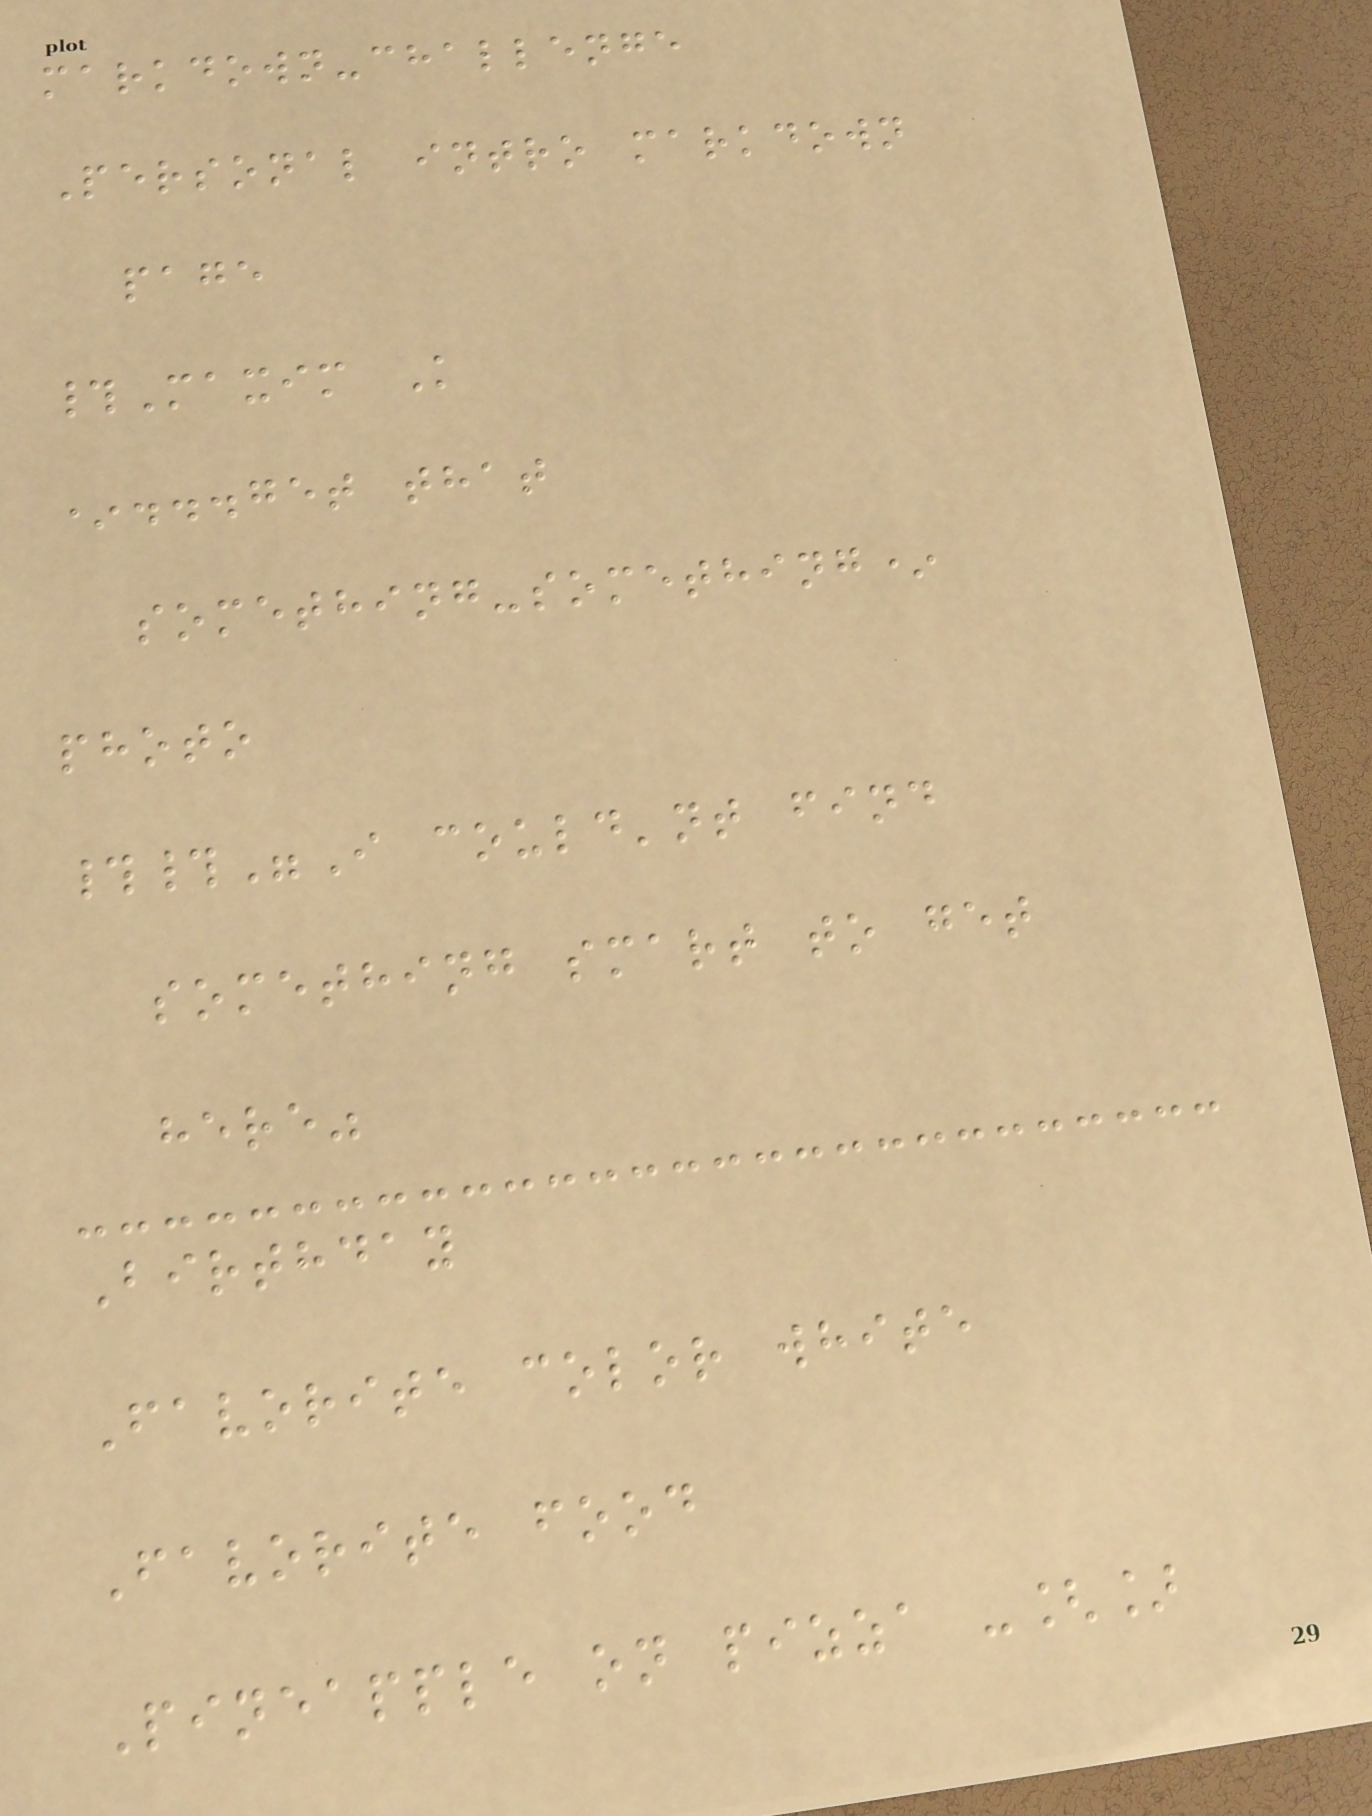markdown-challenge
Personal intro markdown
page
#Maxim K
*...get that
something-something*
photo
##"I could'nt find
something smart to get
here"
Birthday
Favorite color white
Favorite food
Pineapple on pizza -[]
